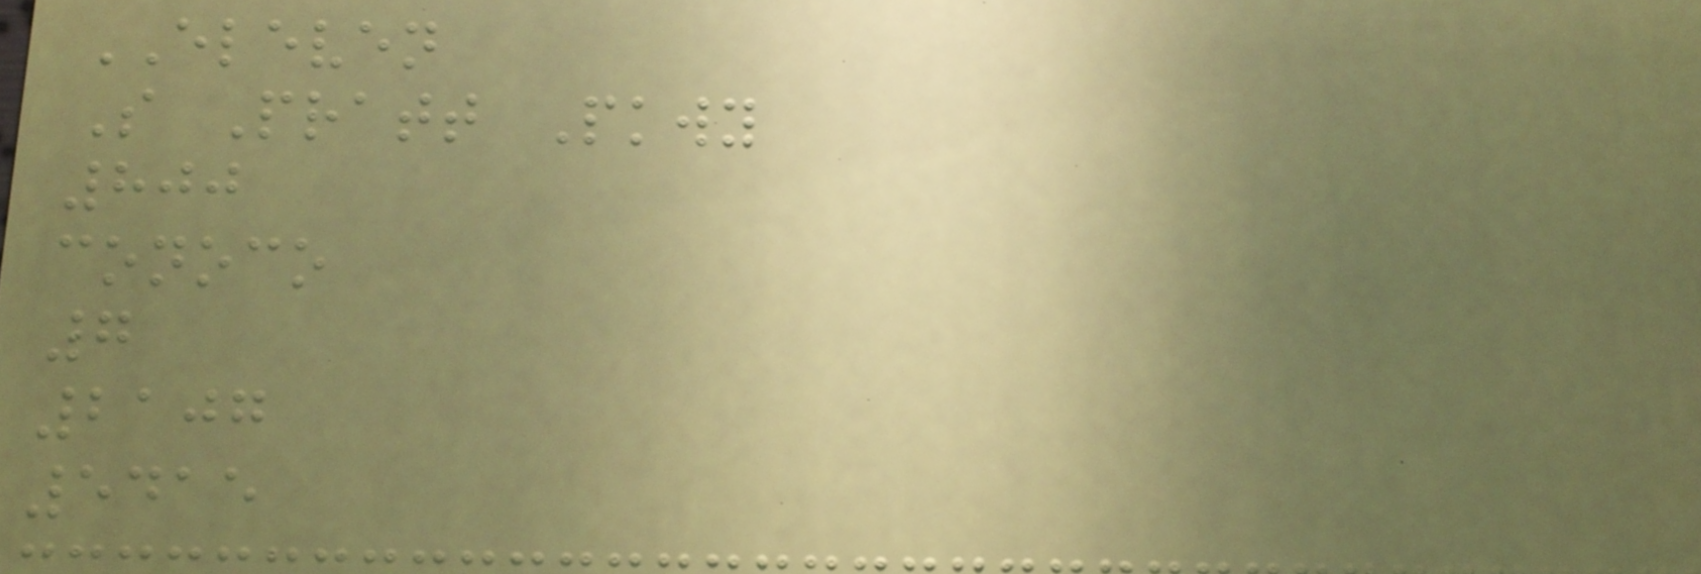ELEVEN
S Pratt Pkwy
800
conoco
7
2107
5415
